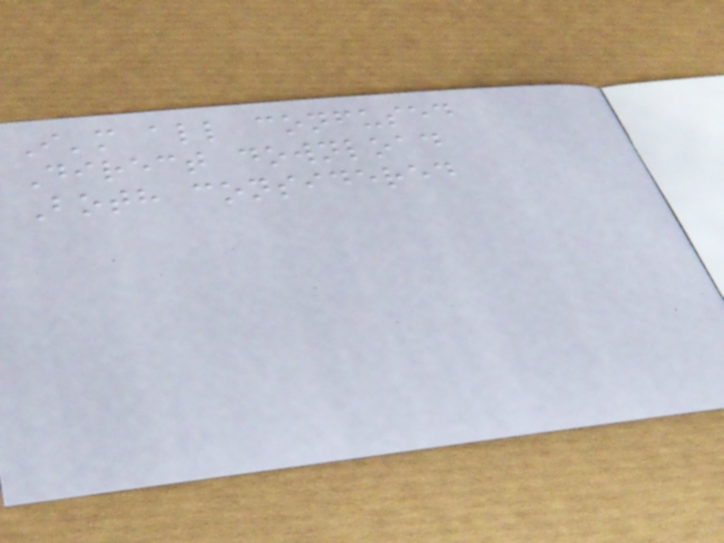I'm all confused
Direct download
Both considered
